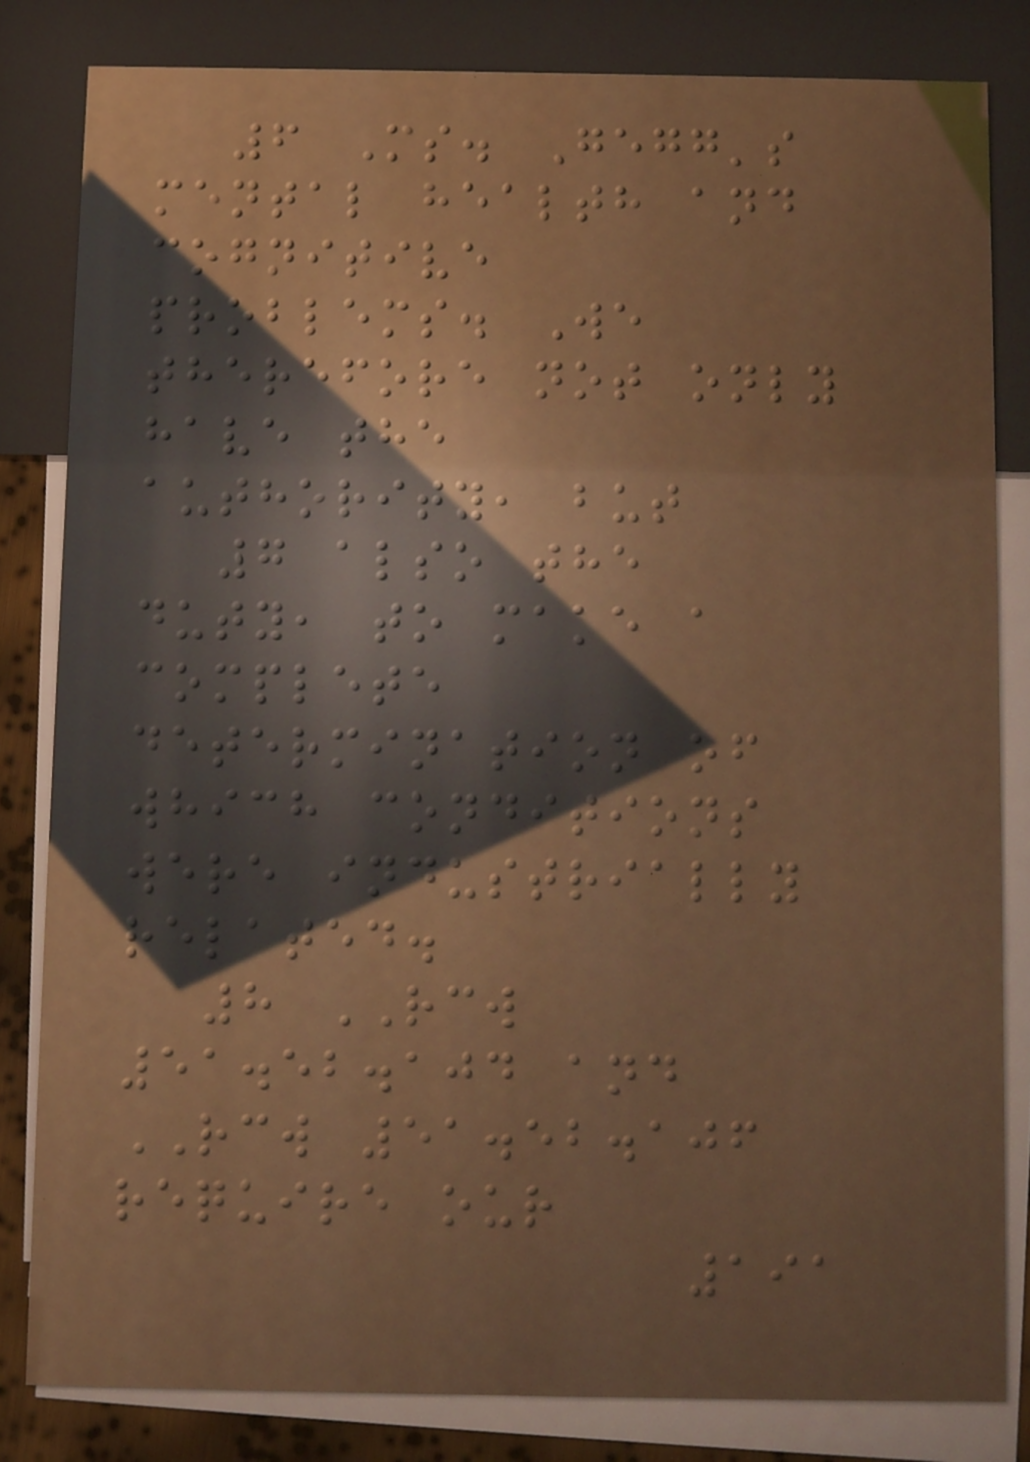6 Ms. Gegg's
mental health and
cognitive
problems. We
therefore not only
have the
authority, but
7 also the
duty, to make a
complete
determination of
which conditions
were industrially
related.
8 RCW
51.52.104 and
RCW 51.52.106
require our
191
